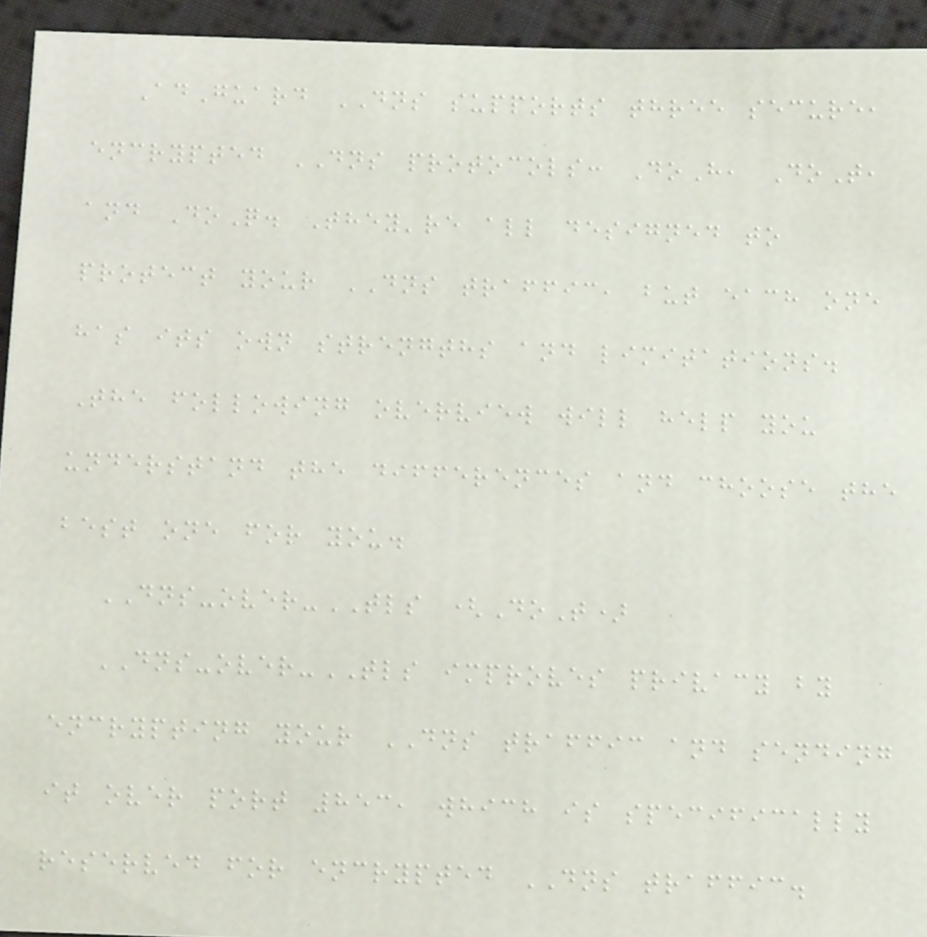AdGuard DNS supports three secure,
encrypted DNS protocols: DoH, DoT,
and DoQ. They're all designed to
protect your DNS traffic, but each one
has its own strengths and limitations.
The following overview will help you
understand the differences and choose the
best one for you.
DNS-over-TLS (DoT)
DNS-over-TLS improves privacy by
encrypting your DNS traffic and sending
it over port 853, which is specifically
reserved for encrypted DNS traffic.
